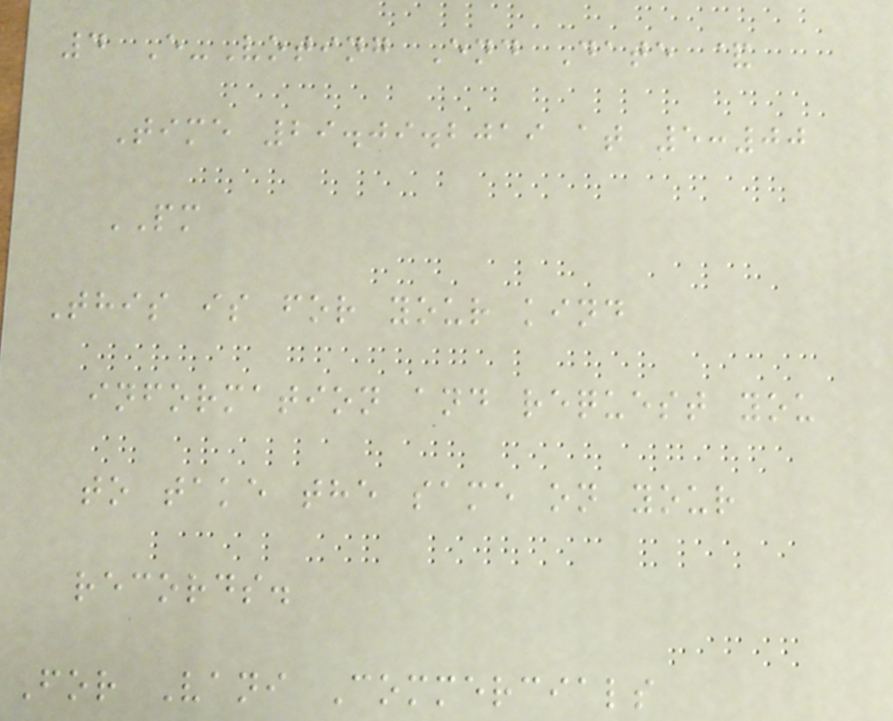4 E-Voting End Date &
Time 29.09.2019 at 5:00
PM
This is for your kind
information and request you
to take the same on your
records.
For Vani Commercials
